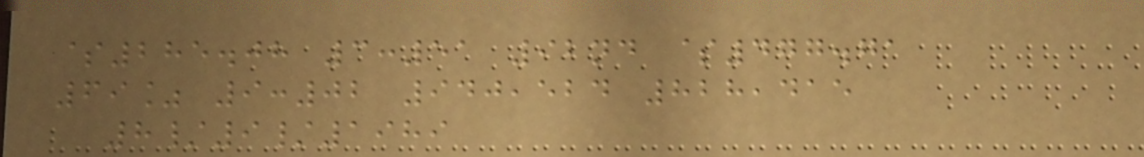$285.08 3:51 92nd $477.71
69% 9:02 940,524 828,415
8/9/1989
